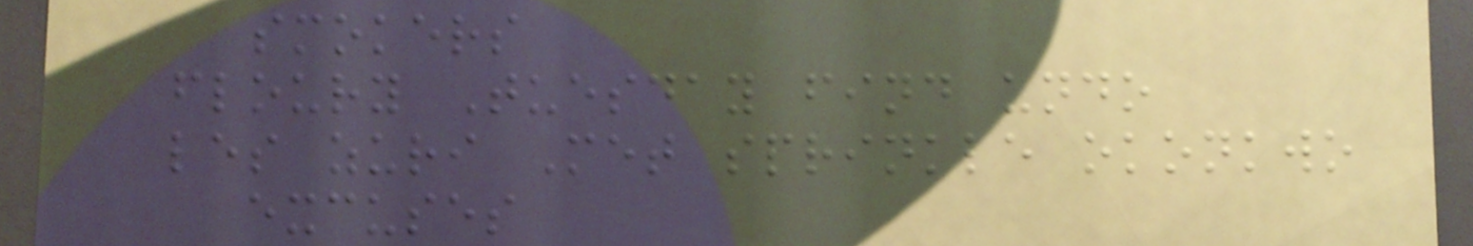smokers
floury Tuesday find undo
les zuri Met sprinkle okonkwo
excuses
